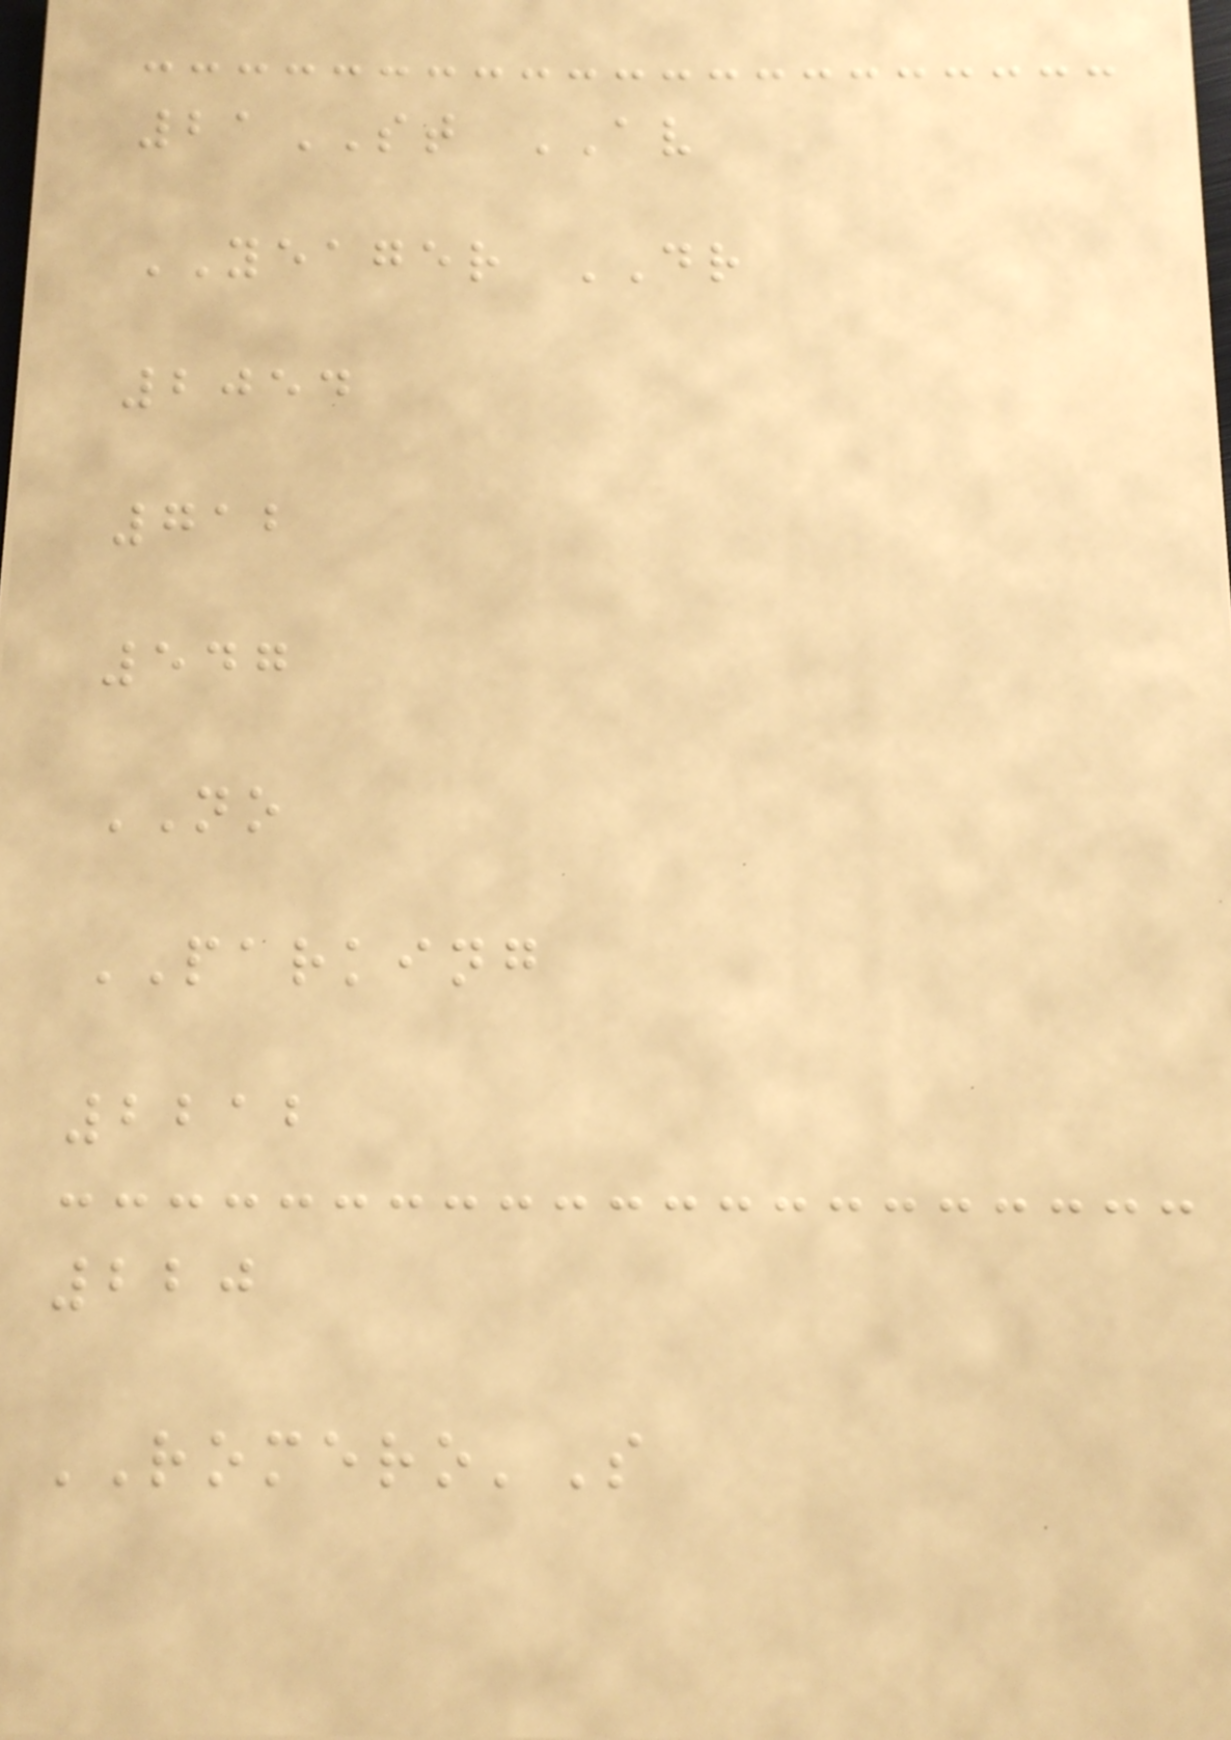21ST AV
YEAGER DR
2054
712
547
NO
PARKING
2212
220
ROMERO'S
